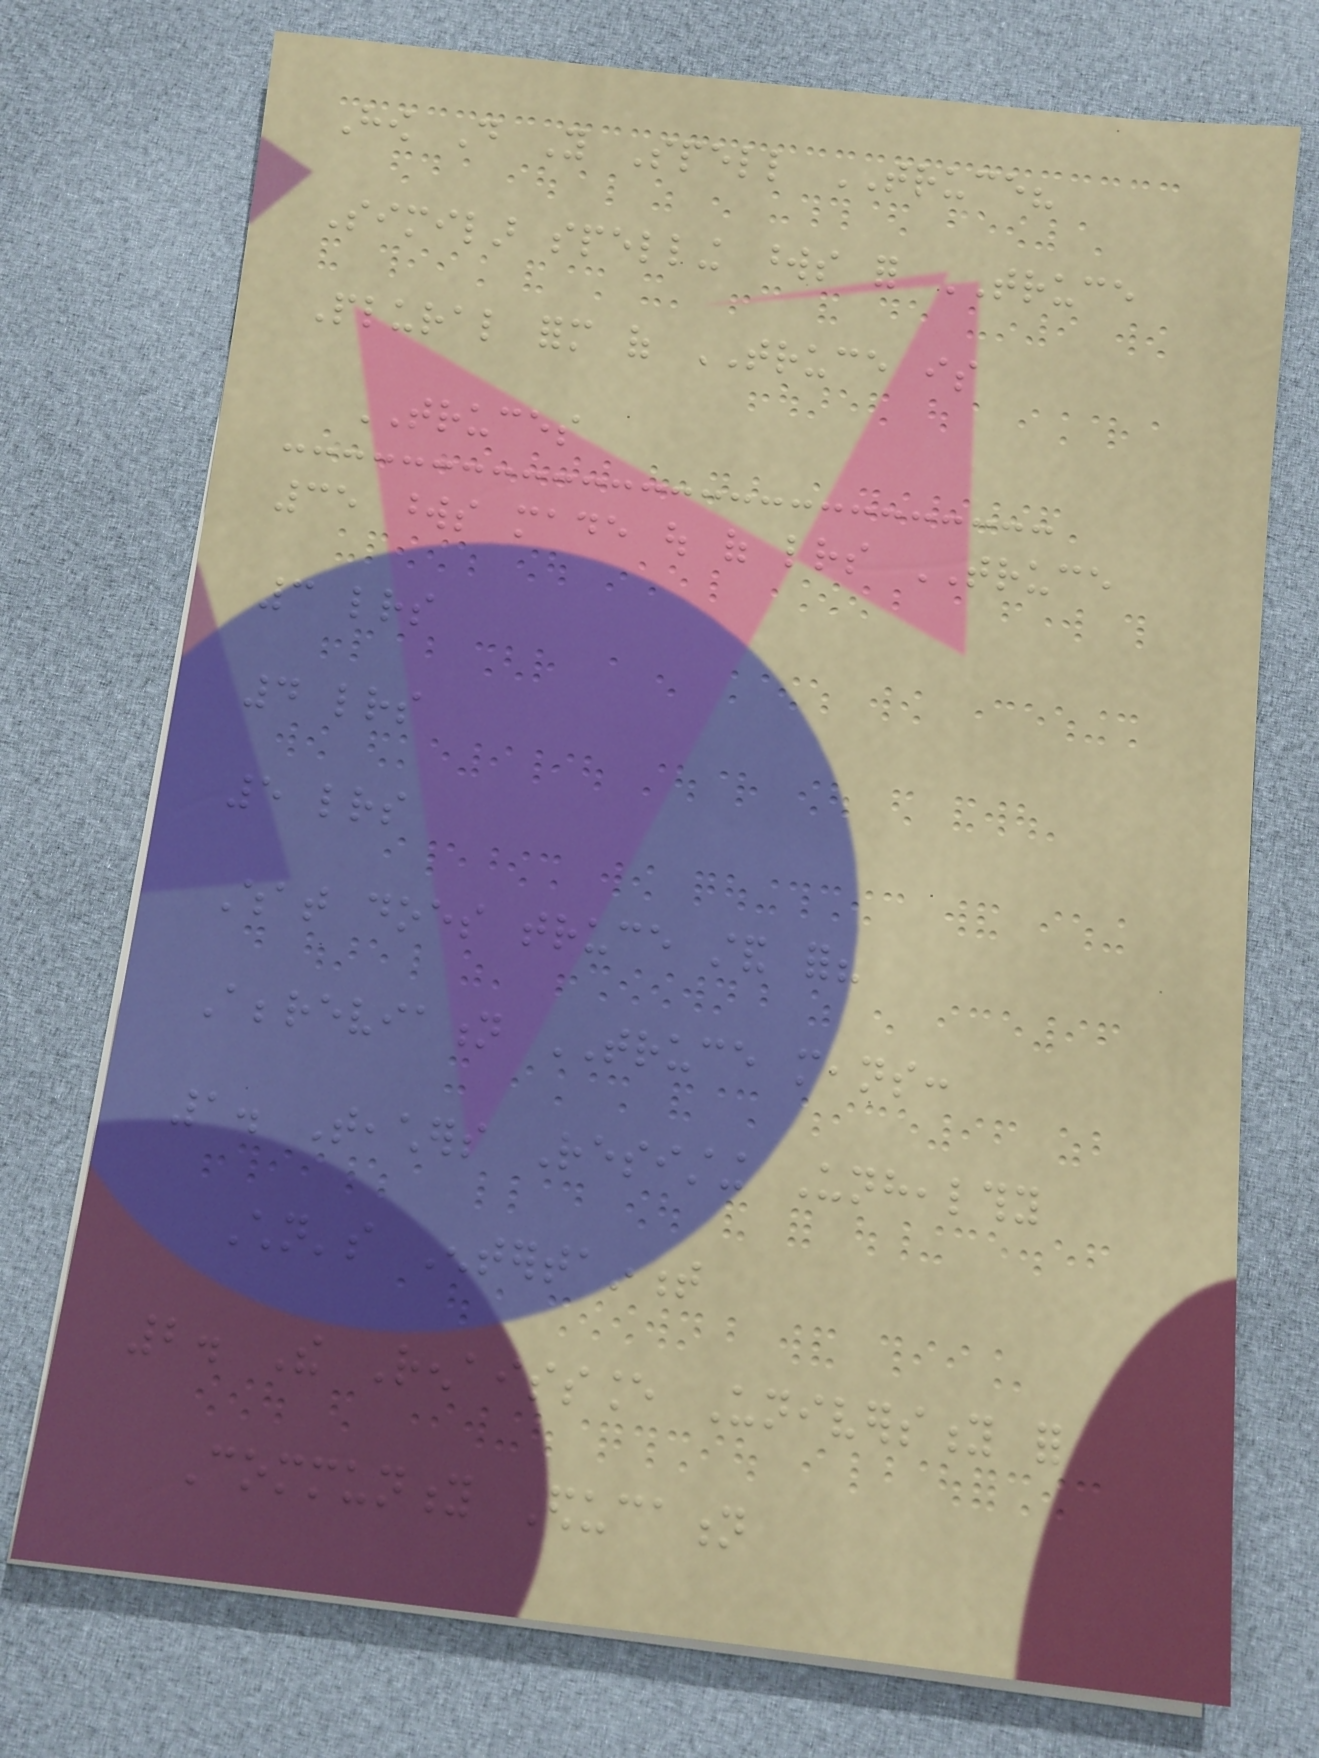How Do You Spell TRUCE?
Similar spelling words for TRUCE
Plural form of TRUCE is
TRUCES
35 words made out of letters TRUCE
3 letters
4 letters
5 letters
What does truce stand for?
Abbreviation TRUCE means:
1. Teachers Resisting Unhealthy
Children's Entertainment
2. The Renaissance University for
Community Education
